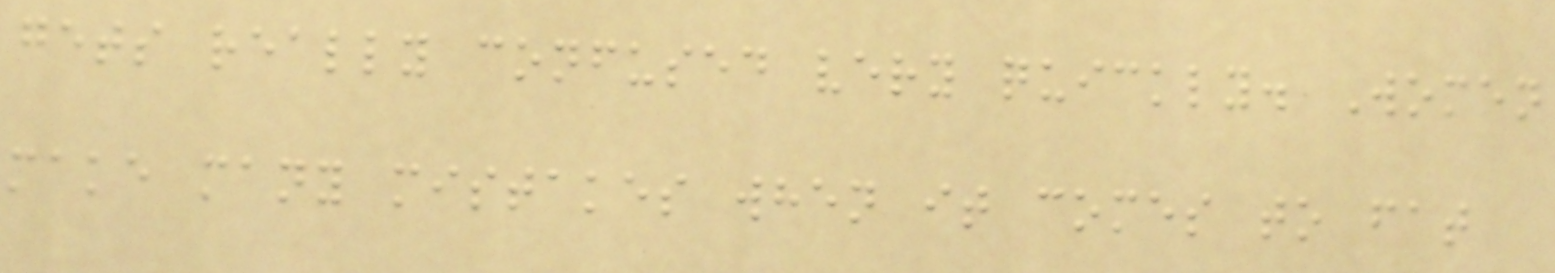gets really confused very quickly. Women
make many mistakes when it comes to fat
